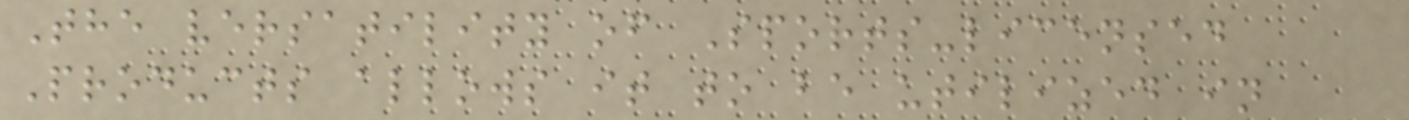The versatility of Sports-licensed
Products allows it to be utilized in
